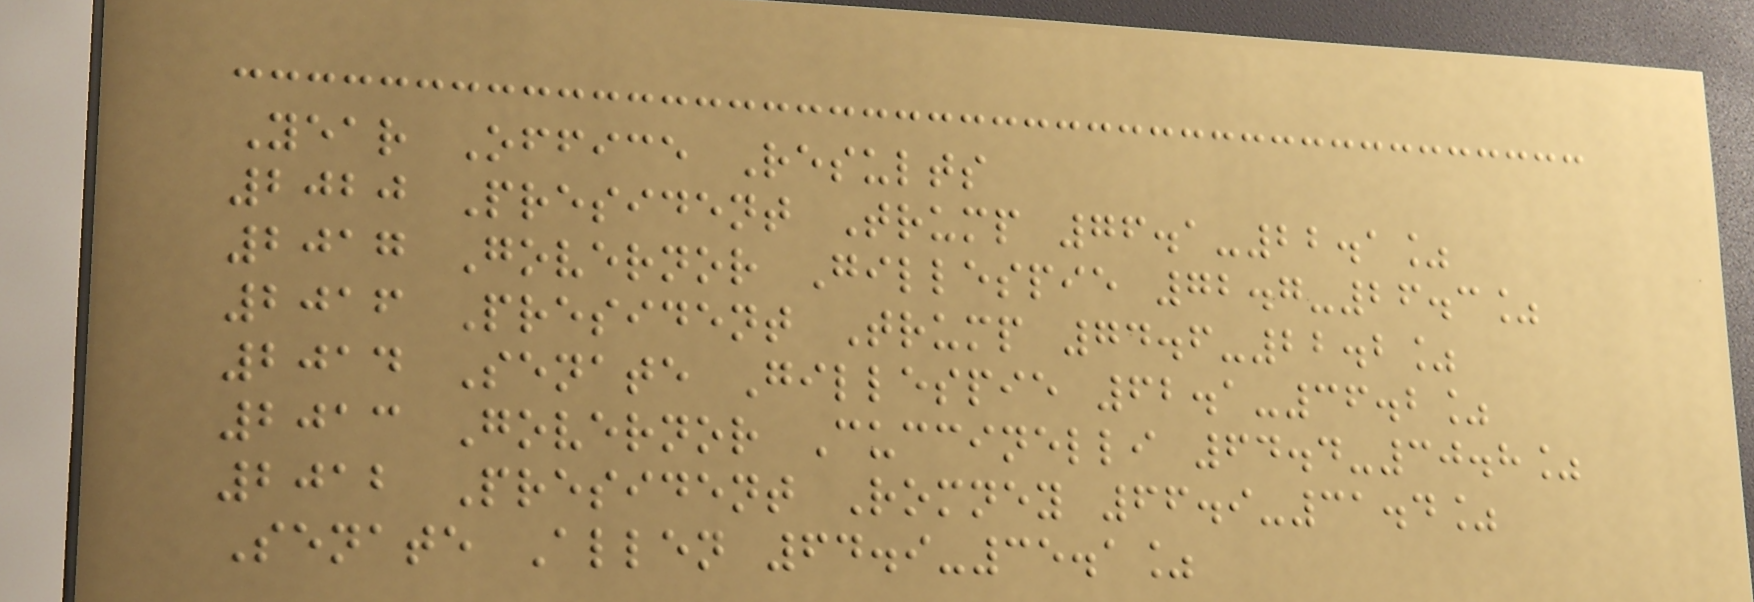Year Office Results
2020 President Trump 76.1-22.1%
2017 Governor Gillespie 72.7-26.3%
2016 President Trump 74.6-22.2%
2014 Senate Gillespie 62.1-36.2%
2013 Governor Cuccinelli 64.4-30.8%
2012 President Romney 66.9-31.4%
Senate Allen 64.9-35.1%
